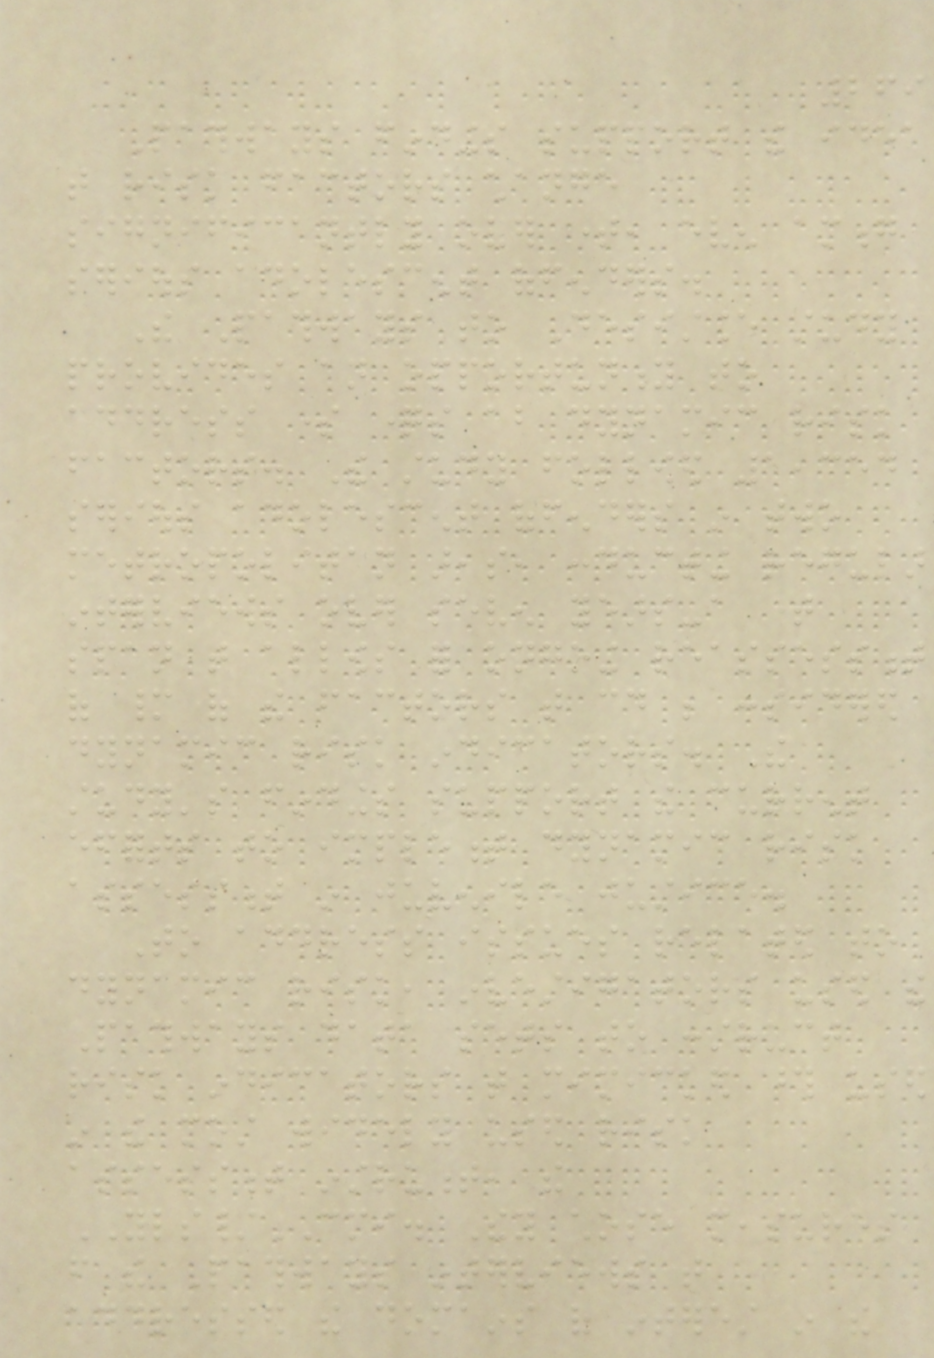269
Pathways findings support the idea
that risk factors change
significantly over time, even among
serious adolescent offenders.
The Pathways to Desistance study
provides an opportunity to
address some questions about dynamic risk
factors. The study followed 1,354
serious adolescent offenders in two
metropolitan areas, conducting regular
interviews over seven years-a time
span that allows for ongoing reassessment
of many of the factors that could be considered
dynamic risk indicators. The
study's findings support the current
efforts to implement dynamic risk
assessment in juvenile justice.
To address issues related to
dynamic risk, investigators used the
Pathways data sets to construct
risk indicators that mimicked those used
in the most widely used risk
assessment instrument, the
YLS/CMI. They chose measures
from the Pathways interviews that
addressed the domains of interest in the
